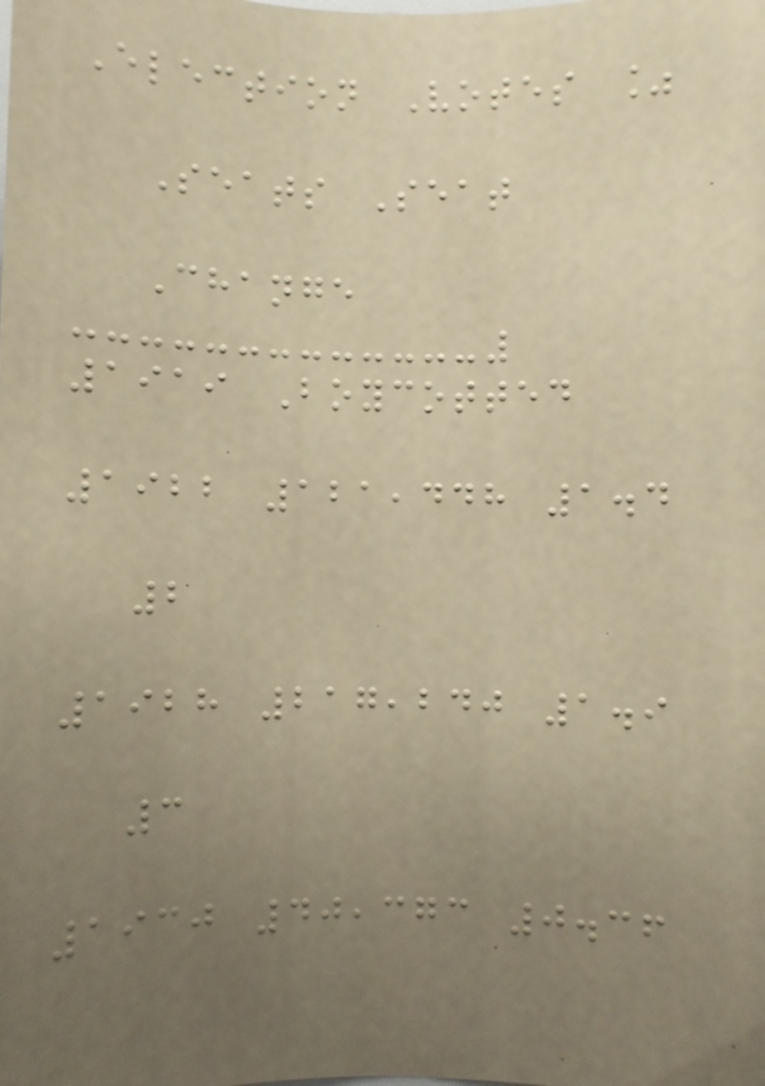Election Votes %
Seats Seat
Change
1919 Boycotted
1922 121,448 1.4
2
1928 217,240 1.9
3
1930 40,373 0.36
